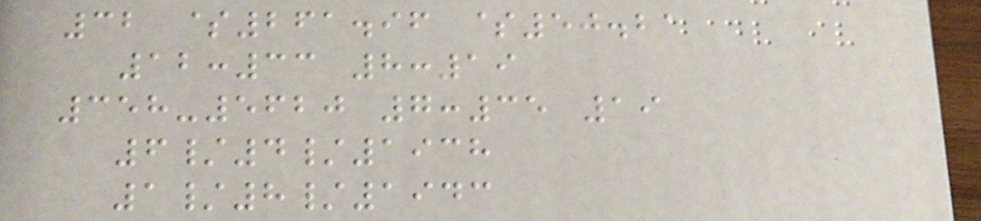32 $261.96 $50.21
12:33 8:19
358-5620 7:35 19
6/4/1938
1/8/1943
